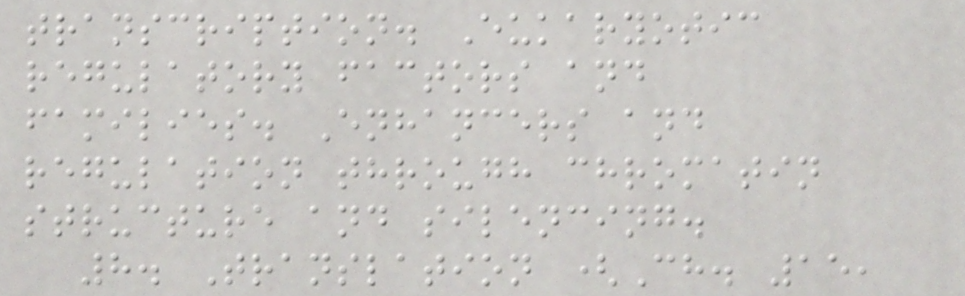transcription. Eukaryotic
regulatory factors and
families. Enhancers and
regulation through chromatin
structure and silencing.
8. Translation (Ch. 15,
